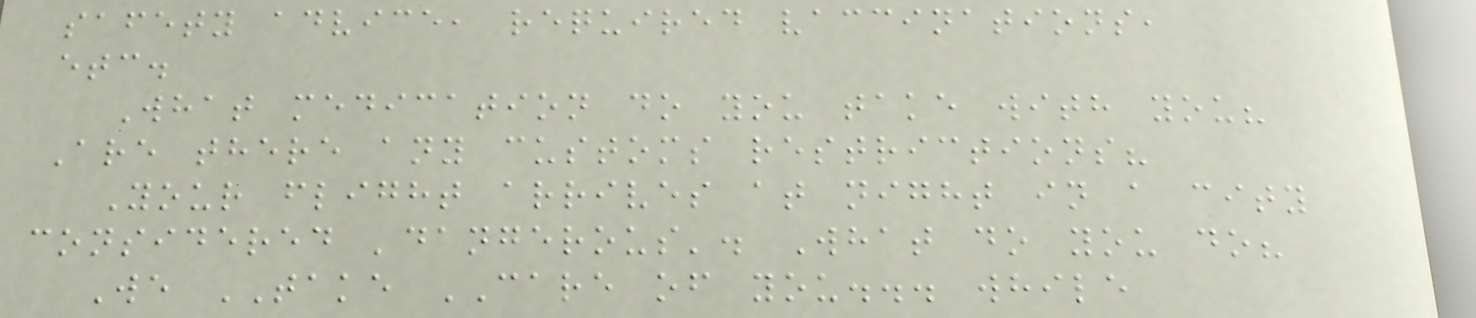safety advice, required vaccinations,
etc.
What medication do you take with you?
Are there any customs restrictions?
Your flight arrives at night in a city
considered 'dangerous'. What do you do?
We TAKE CARE of you... while
